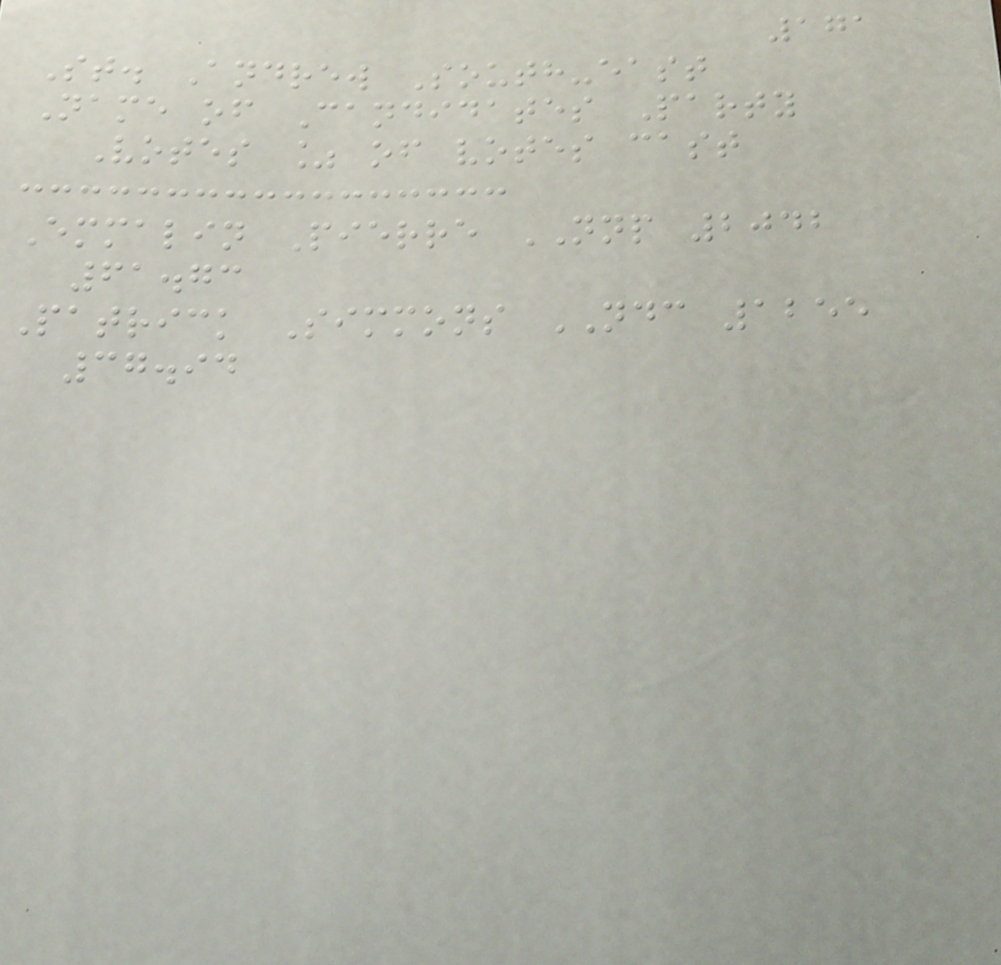171
St. Andrew South-east
Name of Candidates Party
Votes % of votes cast
Emmalin Pierre NNP 2042
61.73
Patrick Simmons NDC 1255
37.94
